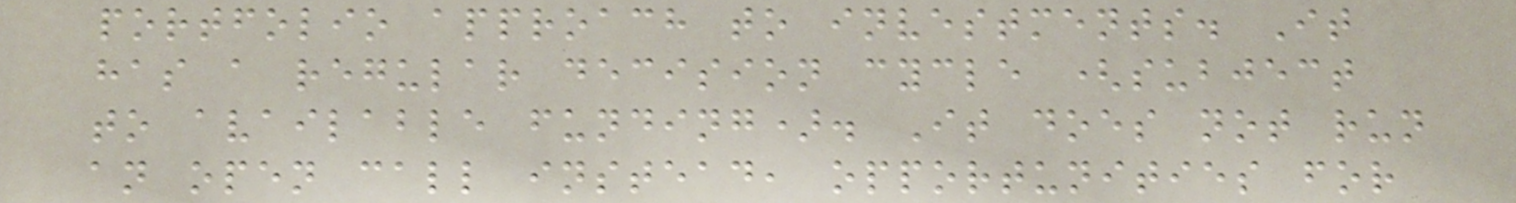portfolio approach to investments. It
has a regular decision cycle (subject
to available funding). It does not run
an open call instead, opportunities for
